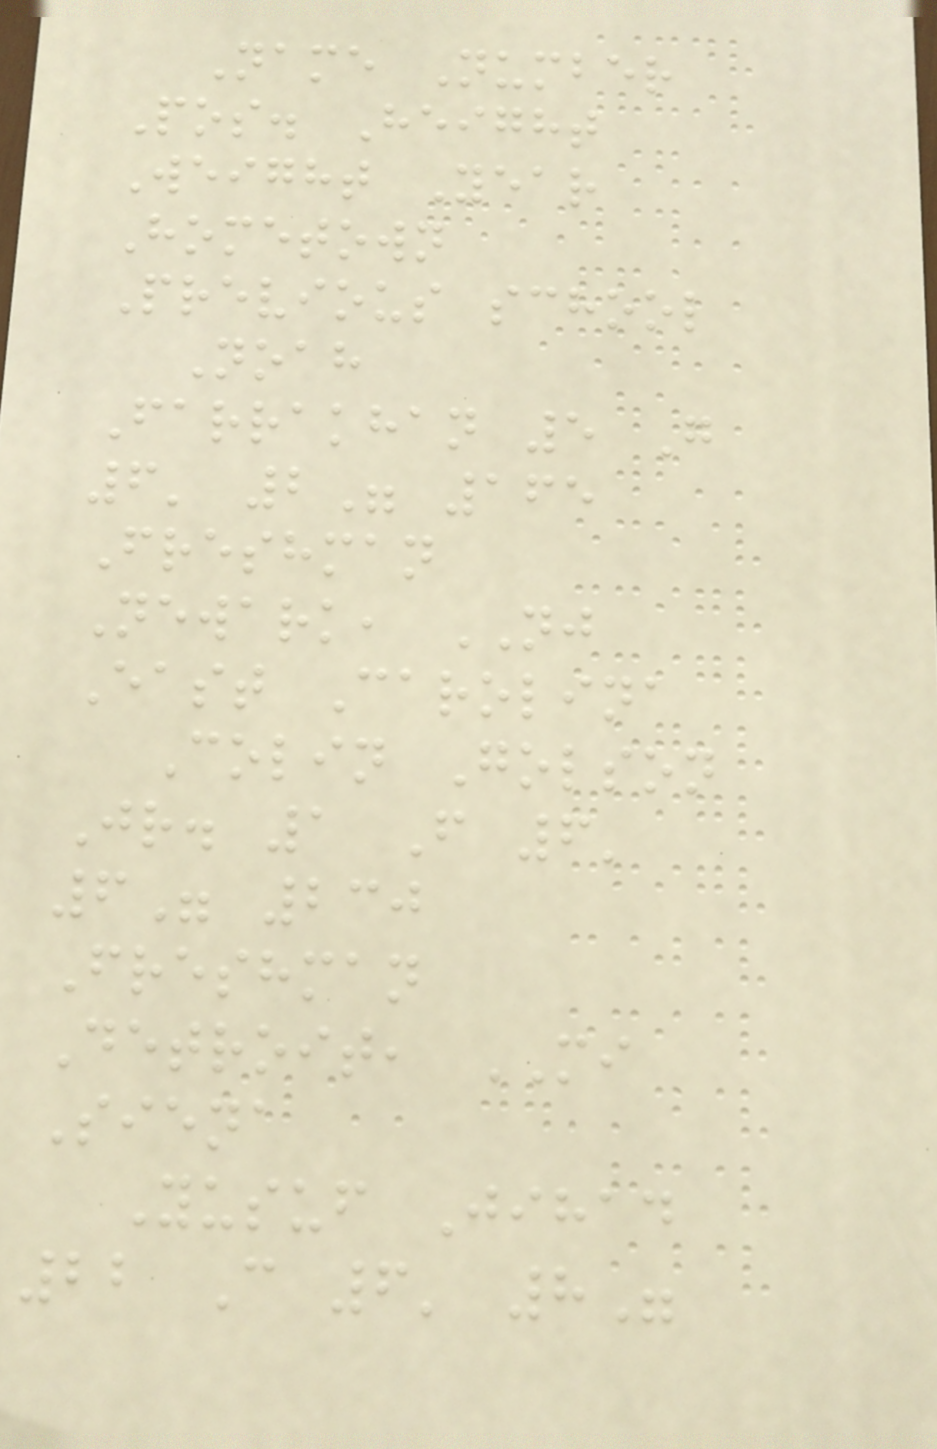Name Number
Pos. Height
Weight Year
Hometown
Previous school
Noah
Farrakhan 5 G
6' 2" 165
Freshman
Newark, NJ
East Carolina
Colin Golson
Jr. 1 F 6'
6" 230
Freshman
Detroit, MI
Siena
Yusuf Jihad
22 C 6' 8"
